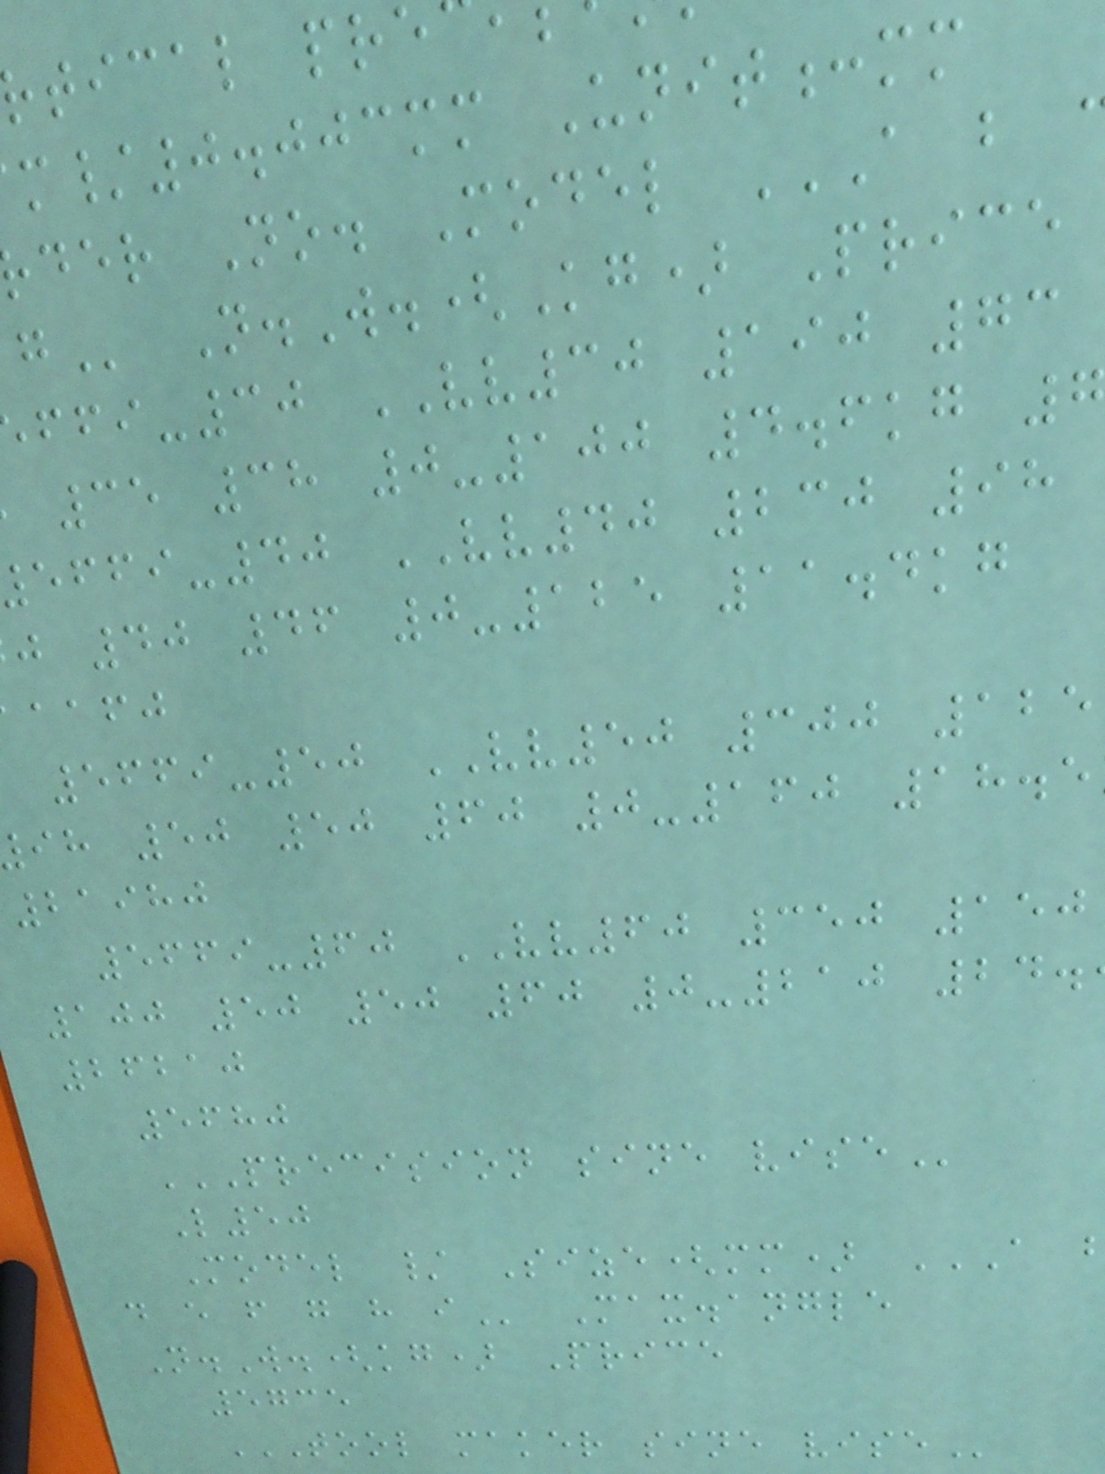tical pre
m/0.003mm Unit:mm
N.W.(Kg) Price
-30 VV30 190 73
35 38 0-100 4.6kg 7
-40 VV40 230 98
j 40 46 0-125 11.4kg
aafj
5669-50 VV50 300 125
ih 50 50 60 0-160 18.5
21980
5669-60 VV60 350 150
100 50 50 60 0-210 24.
26210
5680
PRECISION SINE VISE
L50
d e f g h
N.W.(kg) Price
5735
TOOL MAKER SINE VISE
